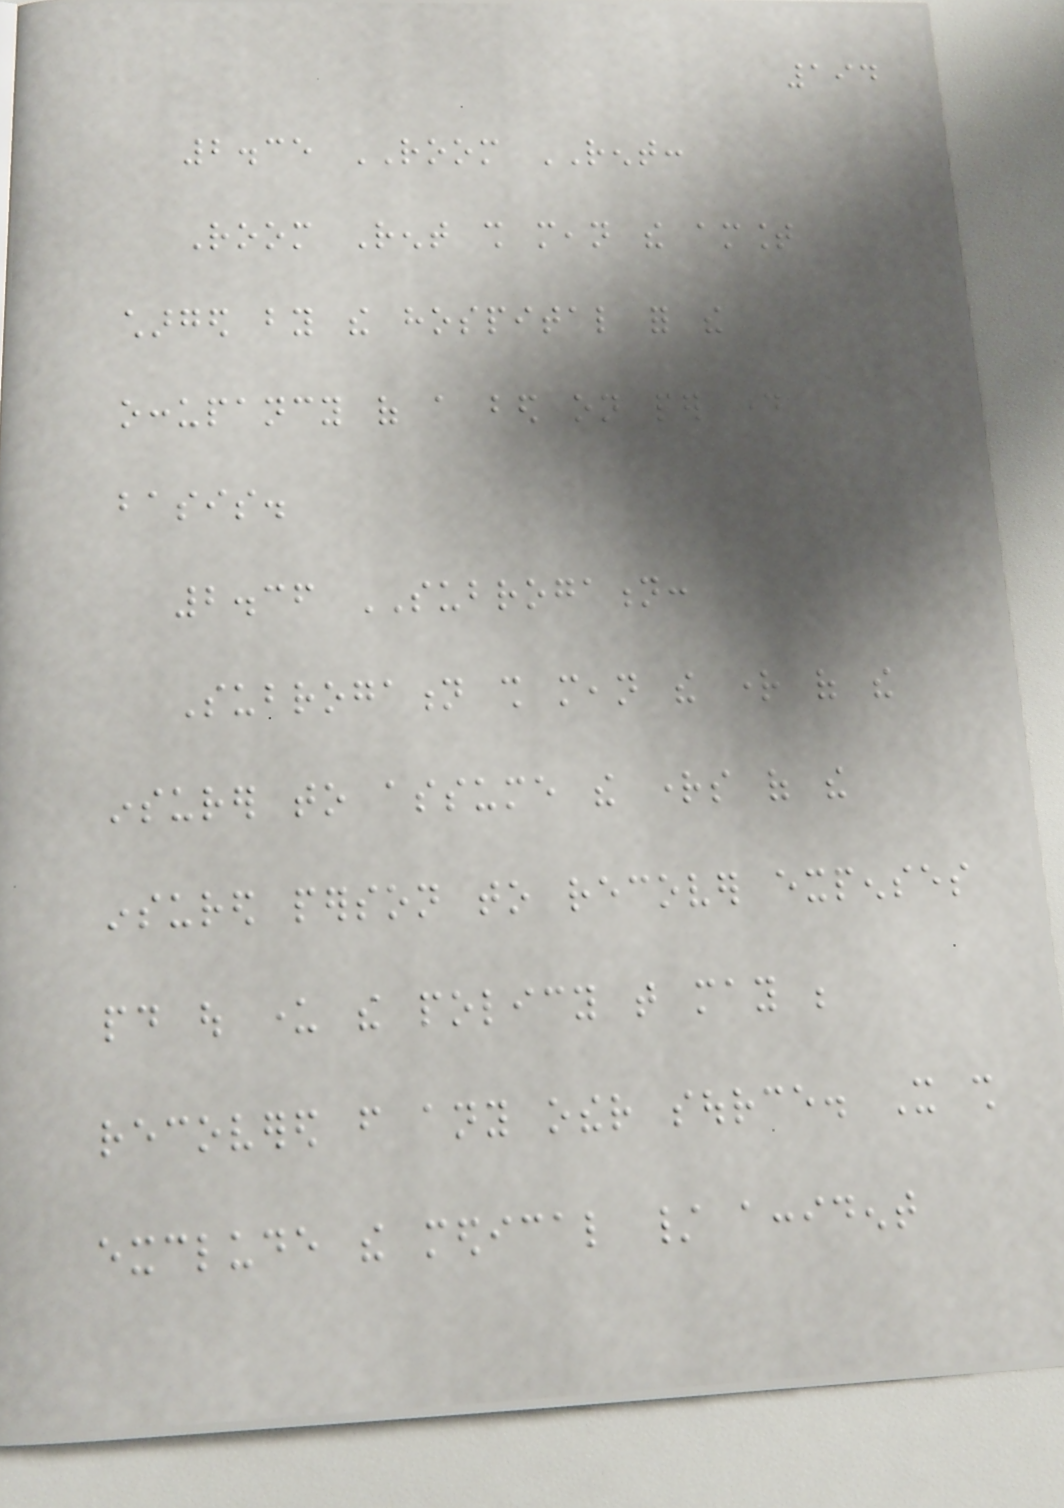194
2.35 ROOM RENT:
Room Rent shall mean the amount
charged by the hospital for the
occupancy of a bed on per day
basis.
2.36 SUBROGATION:
Subrogation shall mean the right of the
insurer to assume the rights of the
insured person to recover expenses
paid out under the policy that may be
recovered from any other source. It shall
exclude the medical / accident
